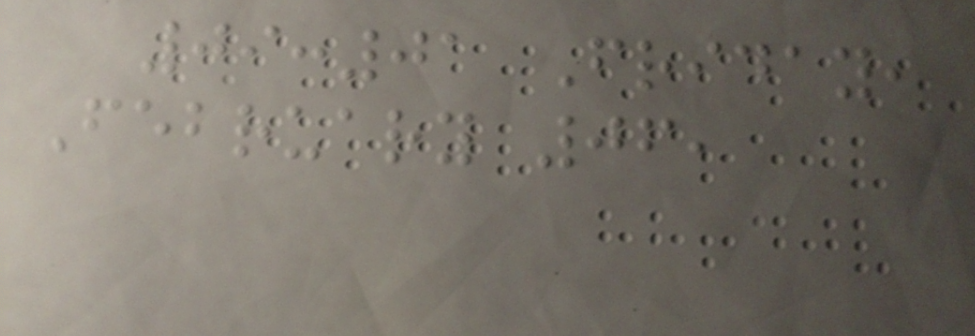09:01 Friday,
February 06,
